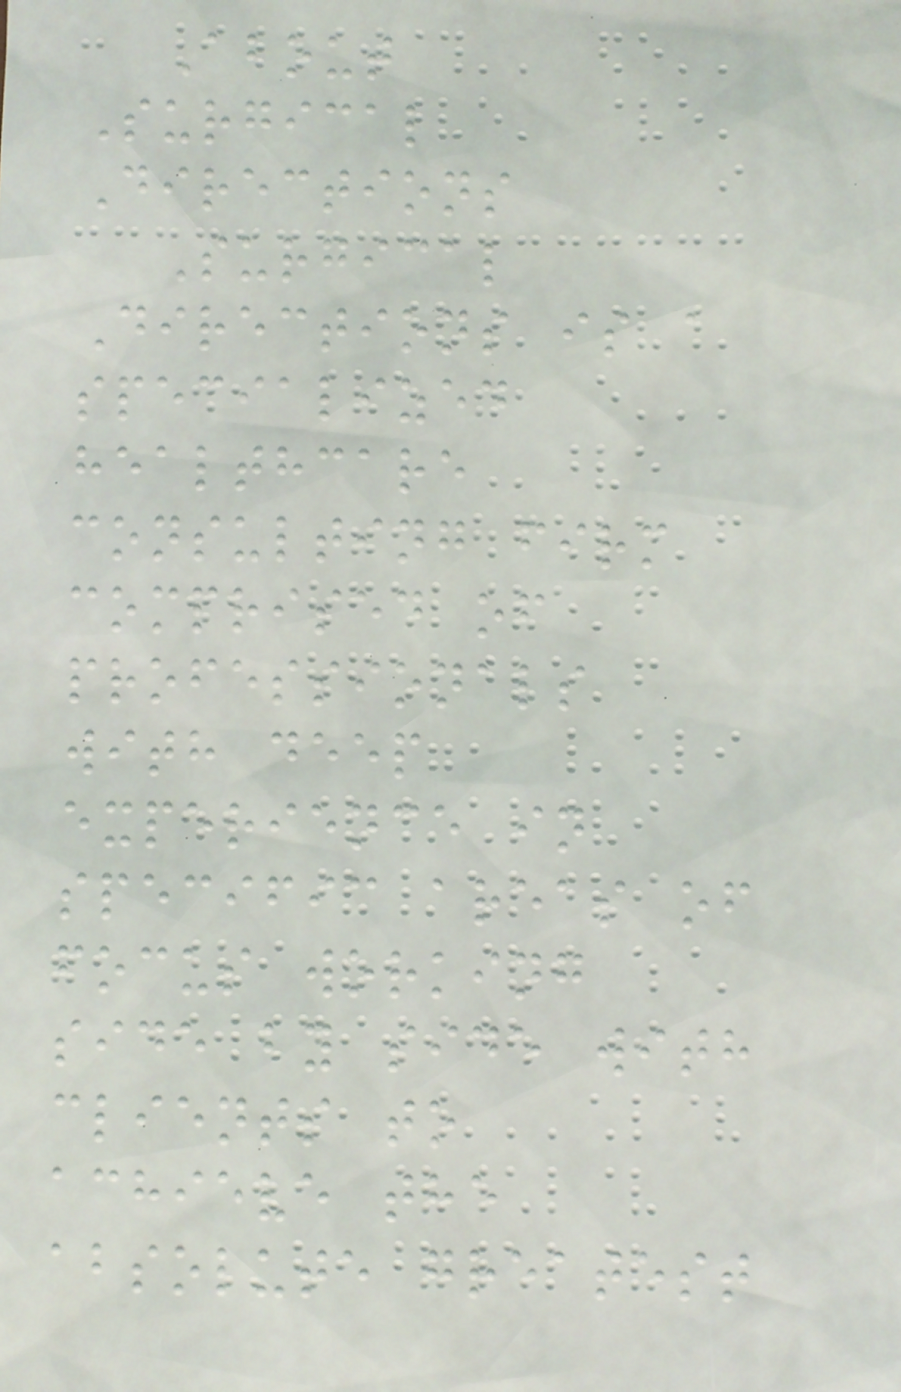About
Surgical
Directions
Surgical
Directions is a
specialized
healthcare
consulting firm
comprised of
professionals
with deep
experience in
specific areas of
focus working
side by side with
clients to
achieve the
absolute greatest
